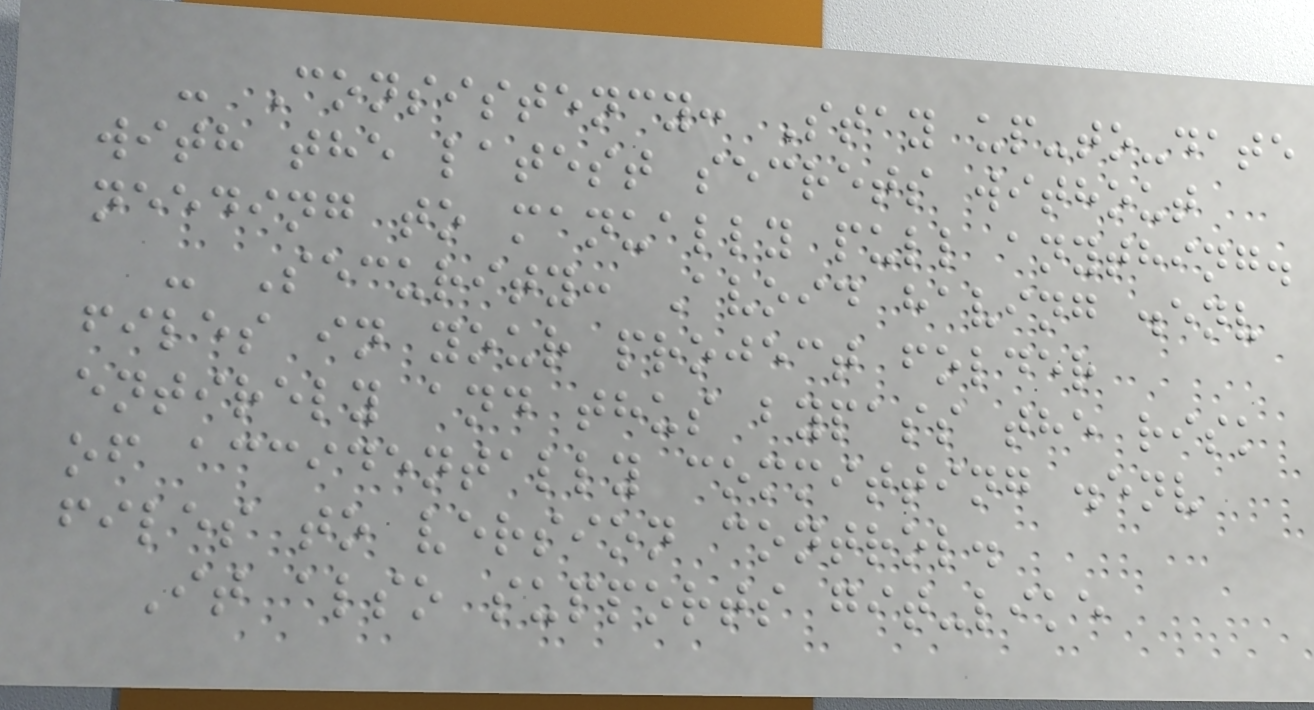- Consistency: Stay up-to-date
with the latest secrets without
needing to manually pull anything.
- Security: Avoid having .env
files in your project folder
entirely and thus bypass the risk
of accidentally committing .env
files to version control.
It also supports git-like
